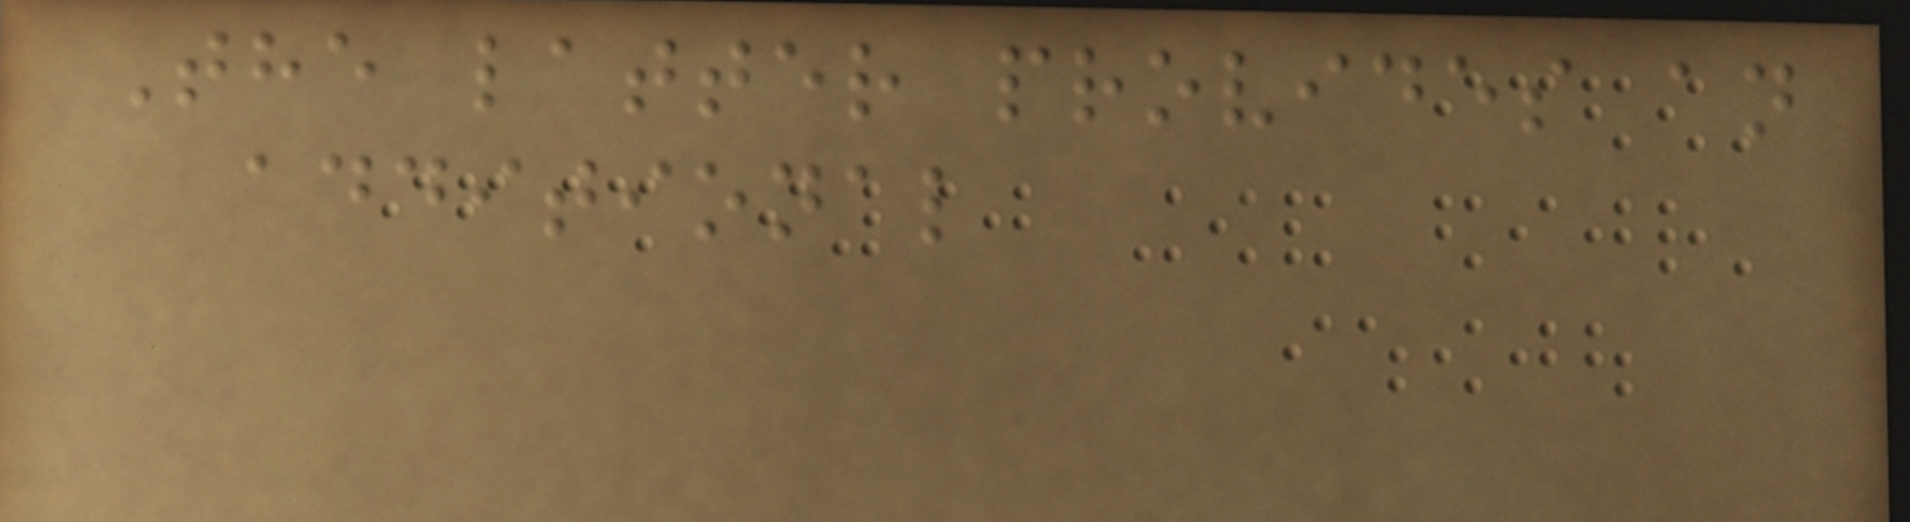The latter provides an
additional
